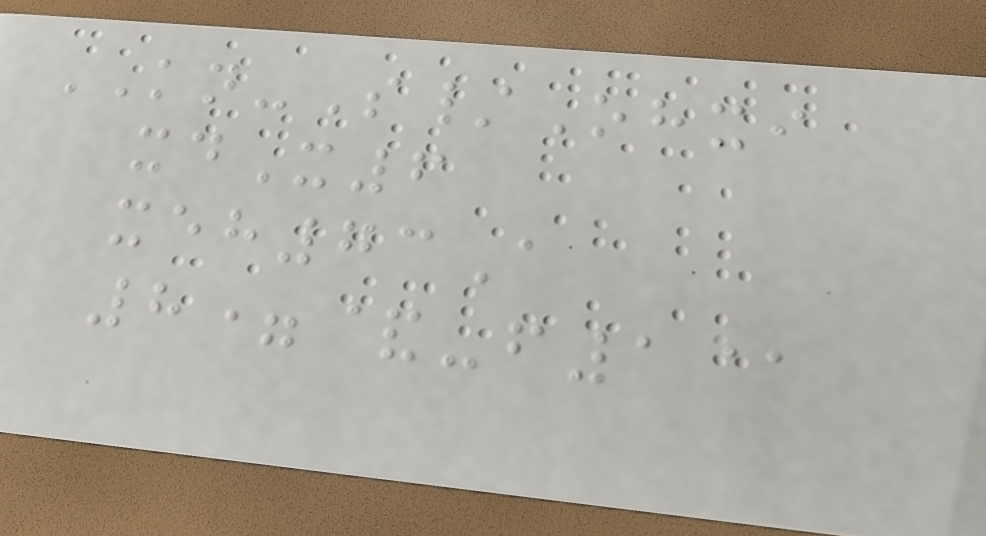KN-S/Ohxi
xdX6
xeh73A
8=&-f1@
